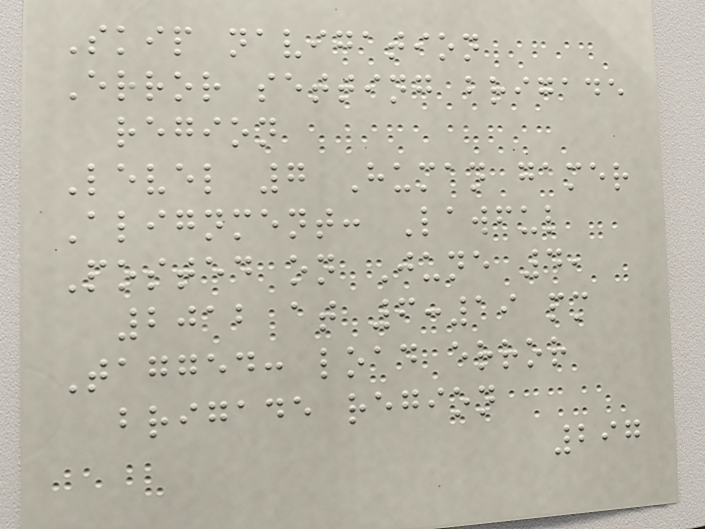Skip navigation
Error setting brigade
region
Level 7 Human gamer
Alignment: Lawful
Posted on June 4,
2012 at 6:19 pm
Tagged: load error
brigade region
297
